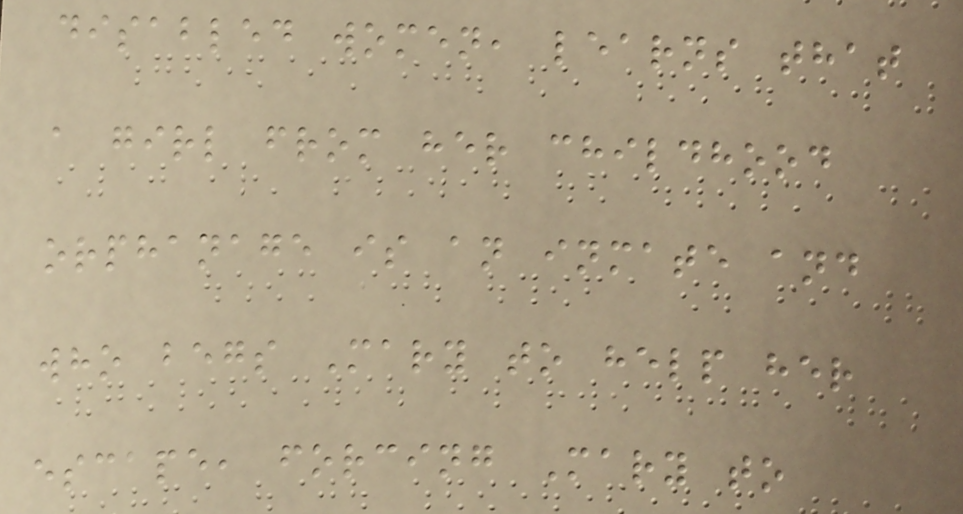disabled women, learns that
a girl from her childhood
orphanage is an inmate and
who begs Mary to help her
escape, forcing Mary to
